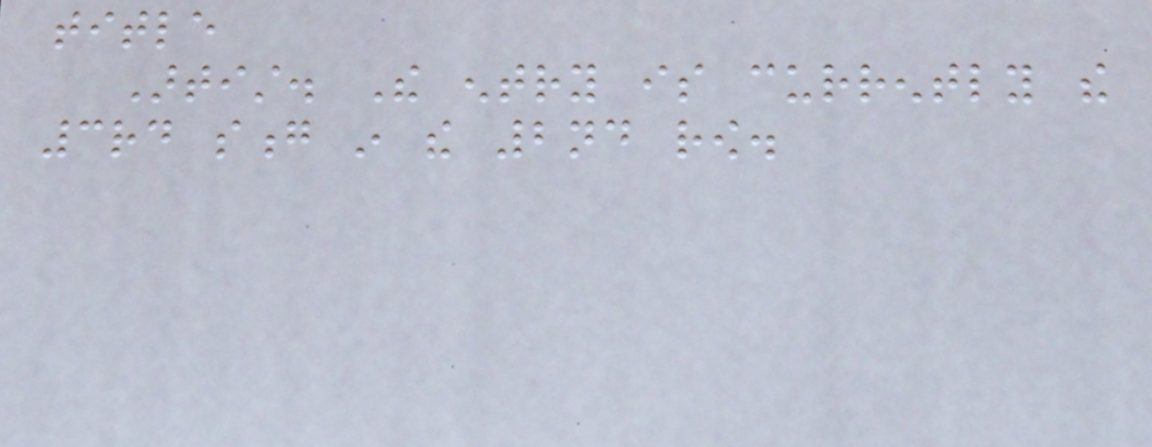title
Artist. The entry is currently the
3rd song in the 2nd row.
